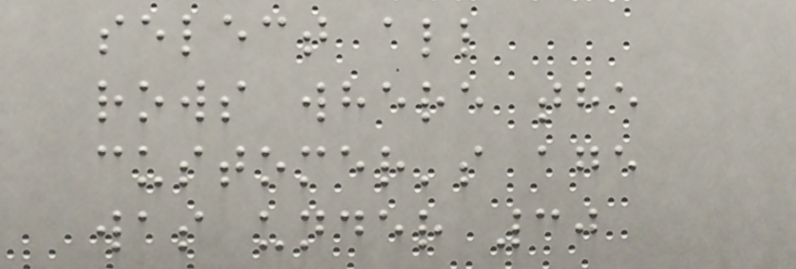select all
rows where the
customer's age
was under 30
